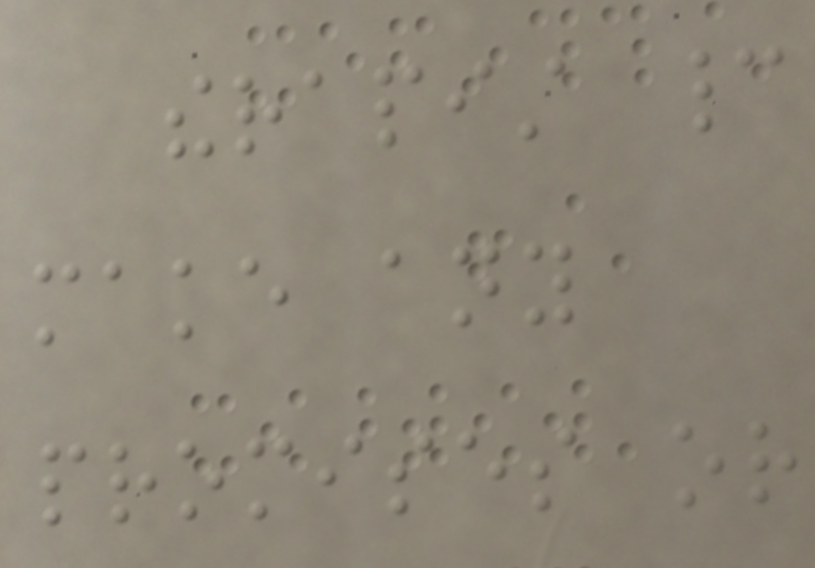therapist cannot
make any
promises or
